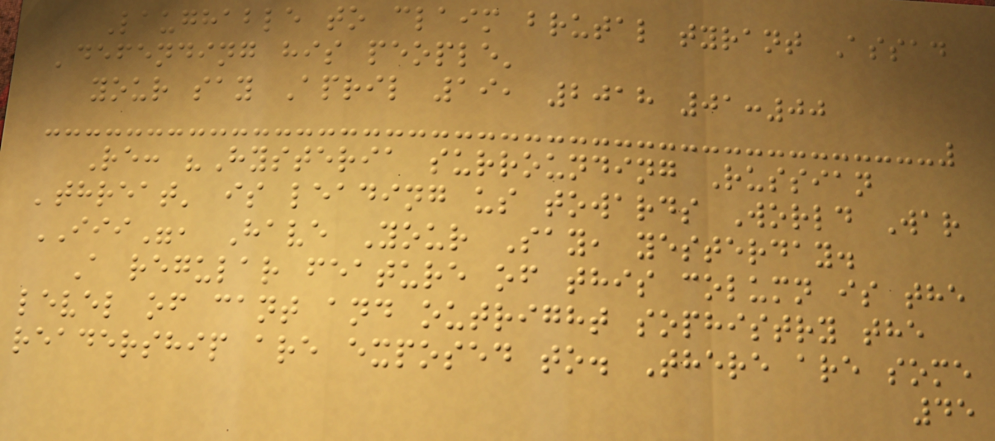Laughable to claim brutal tyrant Assad
'defending his people'
your say April 19, 2018 01:00
Re: "Hysteria surrounding Russian
'threat' is leading us towards World War
III", Have Your Say, yesterday.
A regular feature of this column is the
level of cant and outright sophistry the
readership are exposed to. There are some
45
